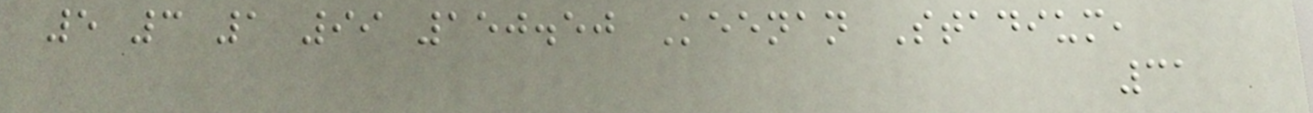5 3 1 99 150.50 Keenan Stadium,
31
